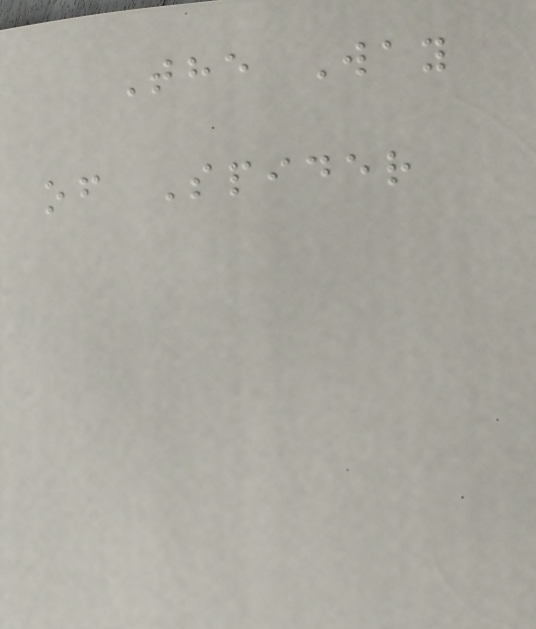The Way
of Spider
